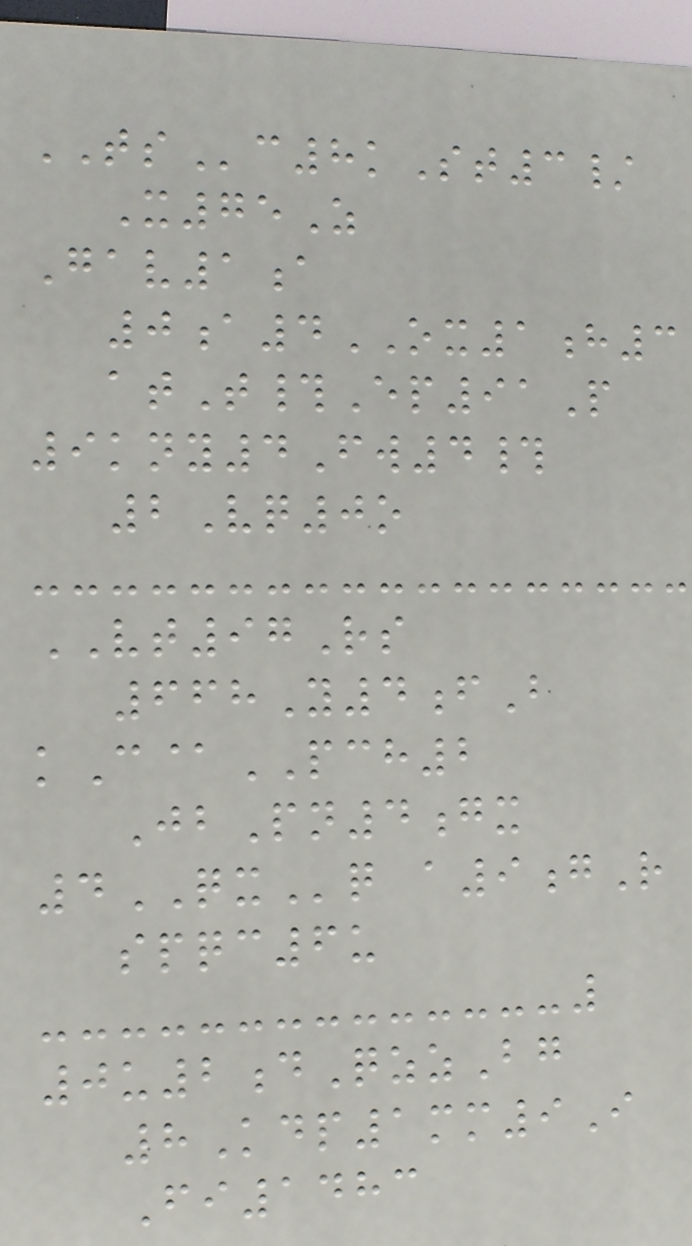TSc8kSt3/
X75Z
Gav1a
0a4OX1h3
atT#Ep91P
9kny4Fw4#
2Vq0o
VT97Rs
668Y4fB
kC@PCH2
JbPn4gx
4QXq a9gR
spqc6u
0u2dQzzBg
8Kdp1mm9I
Fi1483
